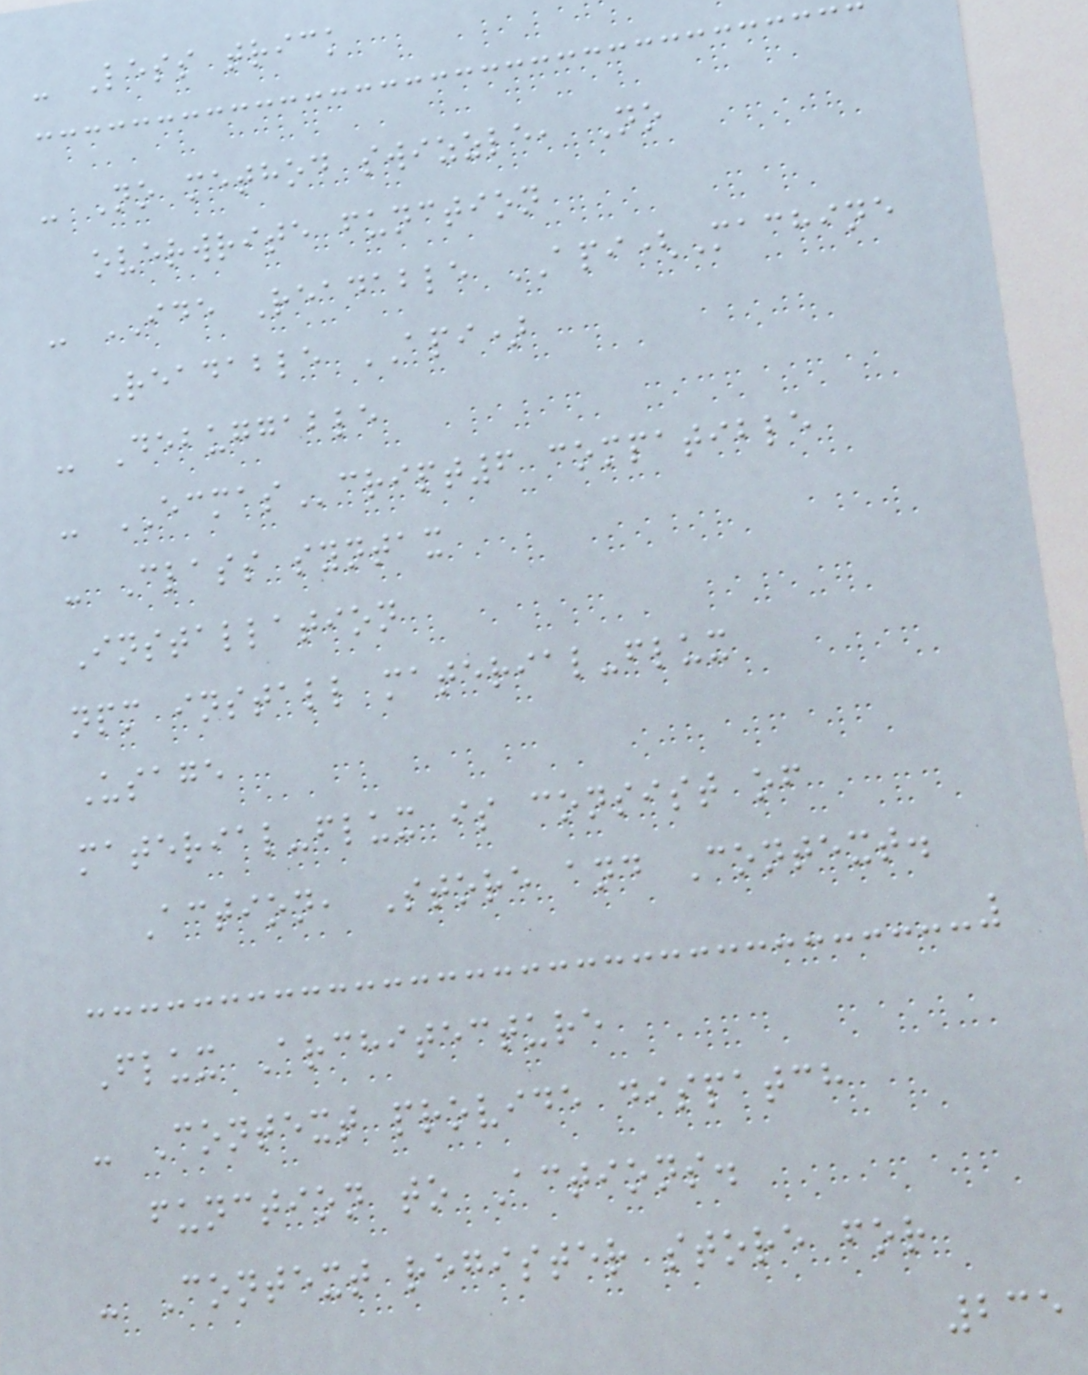- Less trick
- No method swizzle, No
overwrite function
- IDE Readable API(Machine
Readable API)
- Debuggable
- ECMAScript6 compatible
- Class syntax
Installation
npm install material-flux
Usage
material-flux is consist of
Action, Store and Context.
Flux Architecture
- Context provide dispatch
function to Actions.
- Context register store for
235
